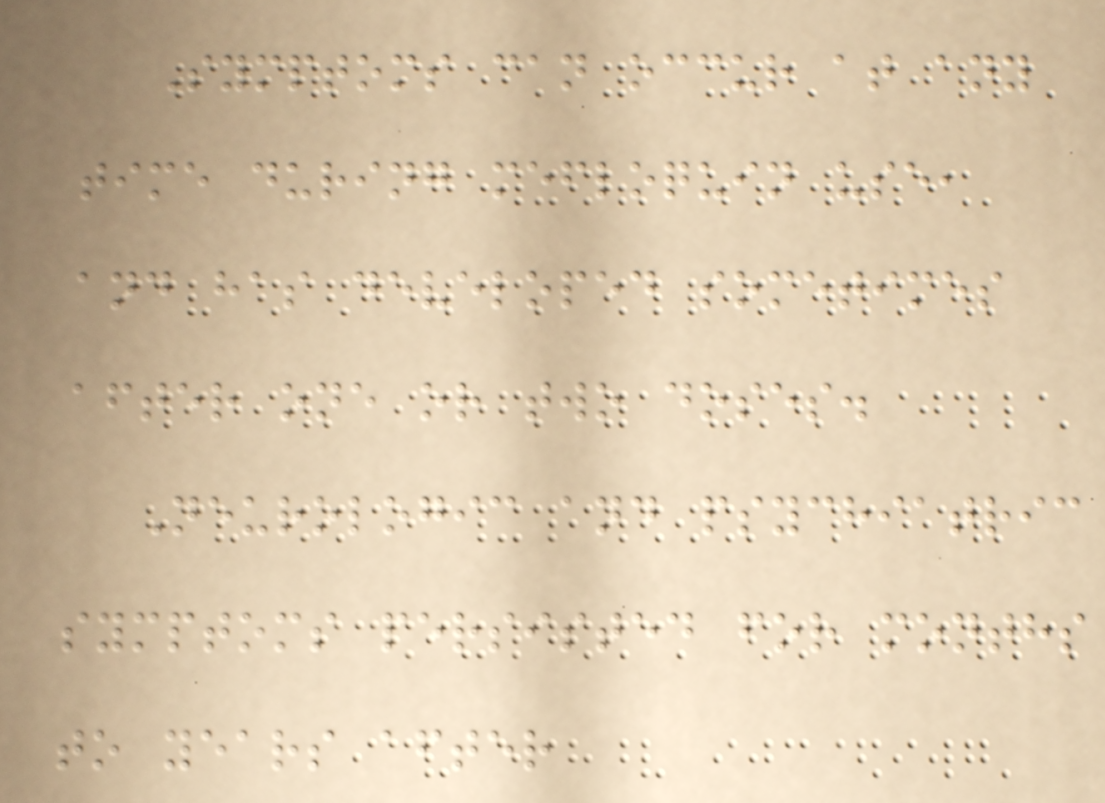Symptoms can occur at any
time during mefloquin use,
and has developed sometimes
after one or two doses.
Neurologic and psychiatric
symptoms persisted for months
to years after
